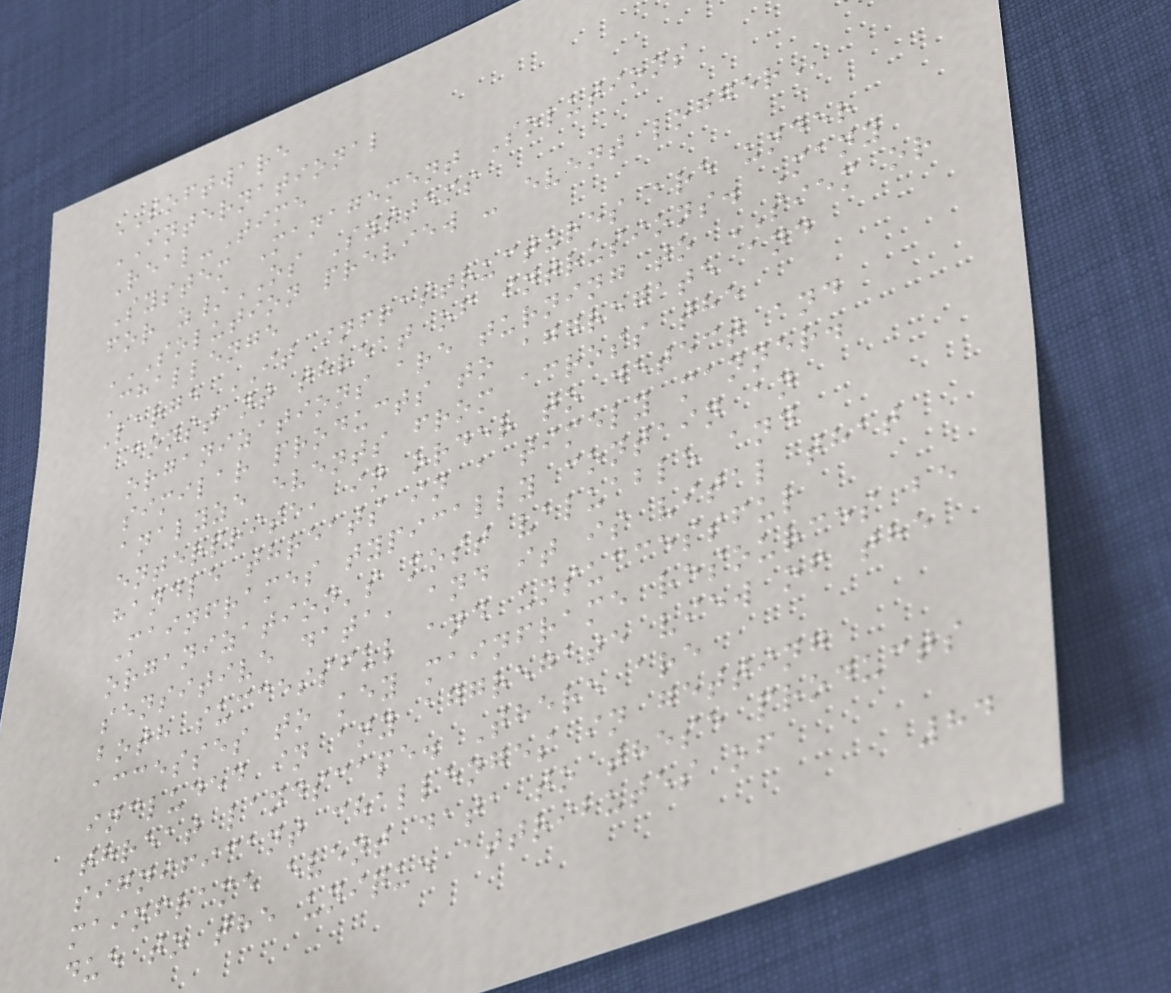SOFTWARE
INTERNATIONAL
Real-Time
System Management Solutions
for z/OS Systems
SOLUTION PREVIEW - EVENT LOGGER
Challenge
Large IT infrastructures are under
constant threat of intrusions. Many
organizations are turning to SIEM or
similar products to aggregate and
analyze events from across the
enterprise, in order to detect and
handle threats in a timely manner.
Mainframes typically contain an
organization's most valuable and
sensitive data, and it is vital that
both successful and unsuccessful
accesses to key mainframe resources be
included in any aggregate view of the
threat landscape. There are
significant challenges in getting
mainframe event data to these products
due to the unique attributes of
84
